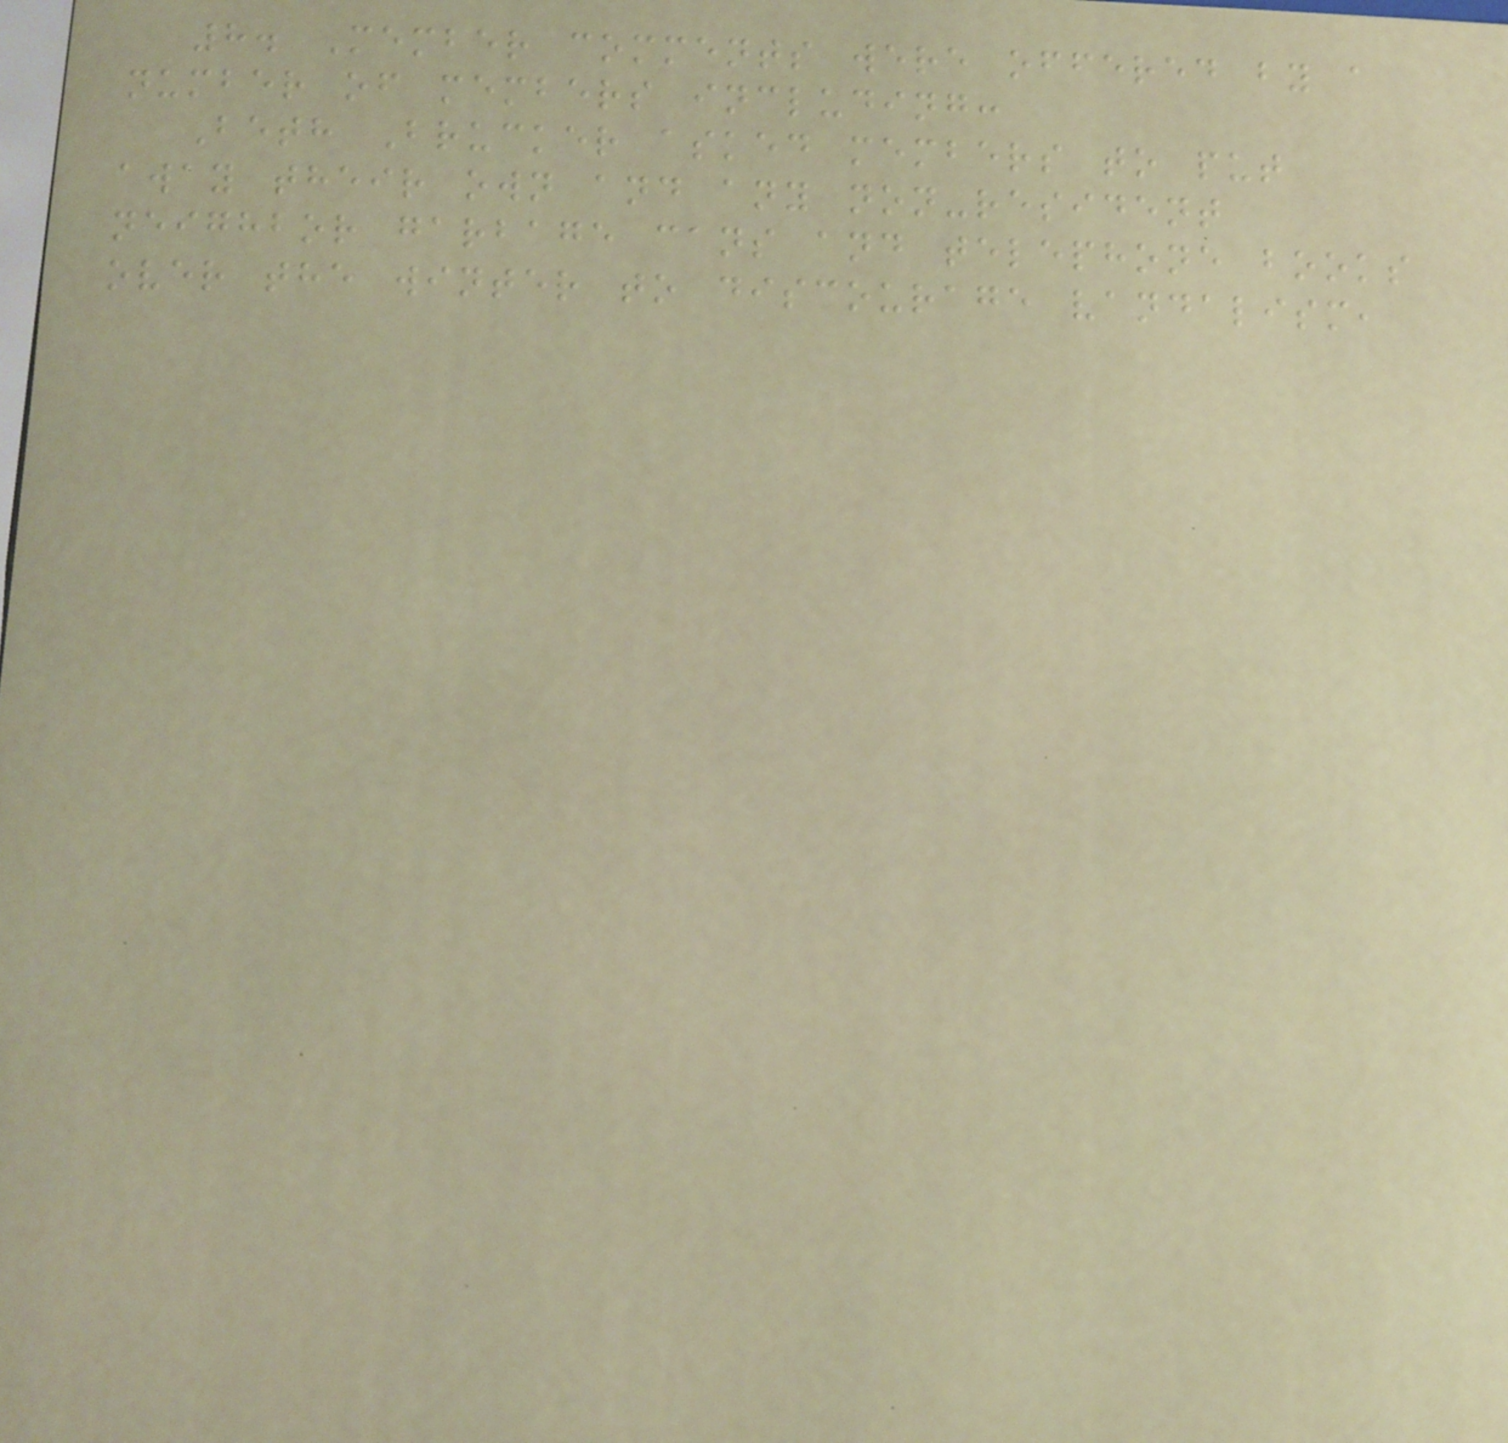8. Member comments were offered by a
number of members including:
Beth Brucker asked members to put
away their own and any non-resident
neighbor garbage cans and telephone books
over the winter to discourage vandalism,
